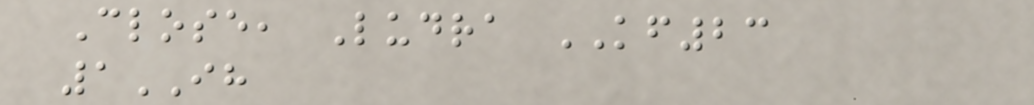Close, Ludra KF23
1IH
